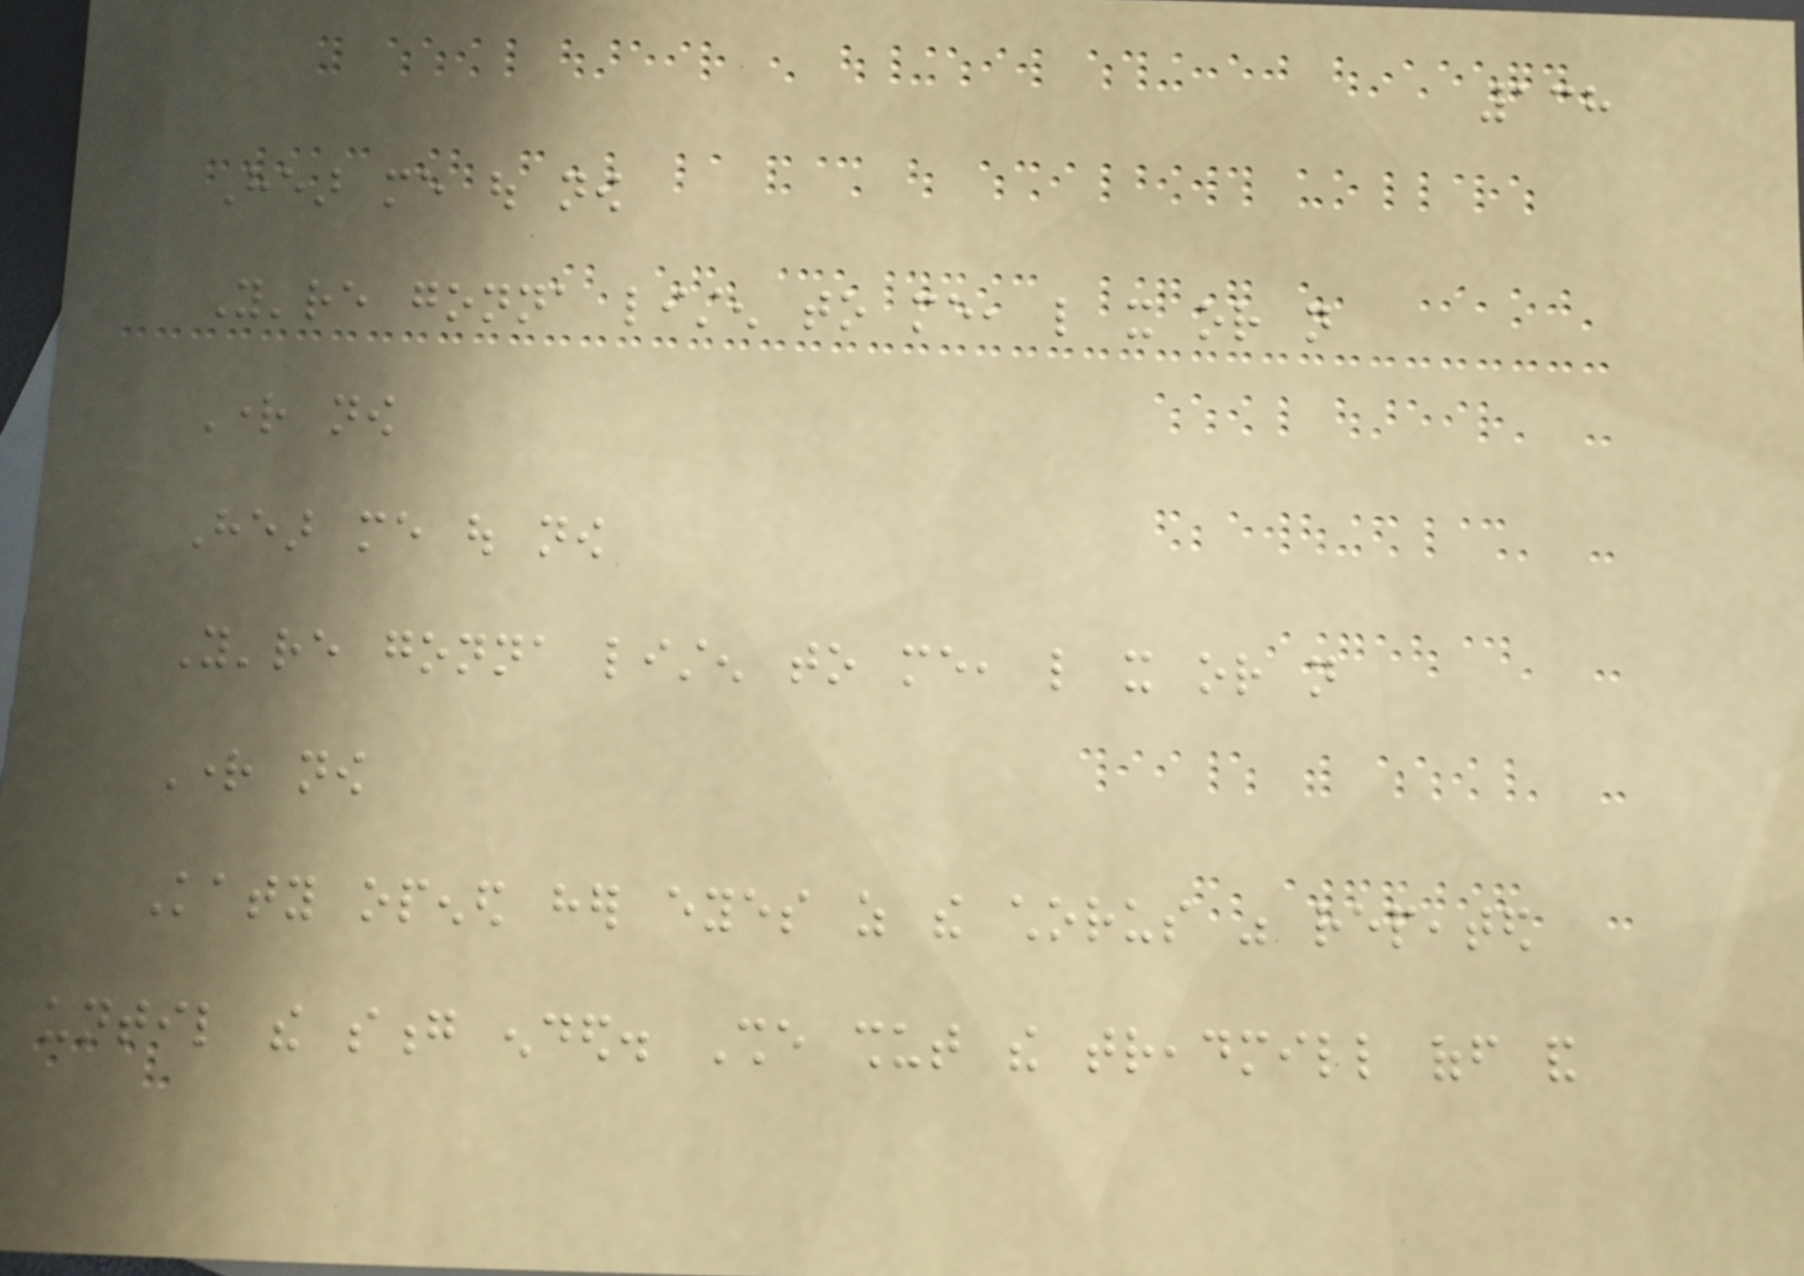138
Hear me out now
You're gonna listen to me, like it or not
Right now
Hear me out now
You're gonna listen to me, like it or not
Right now
Katy opened her eyes as the chorus was repeated
until the song ended. She shut the treadmill off and
